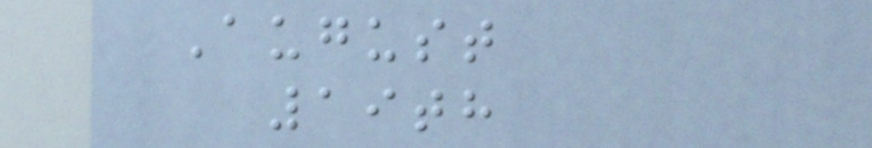August
19th
